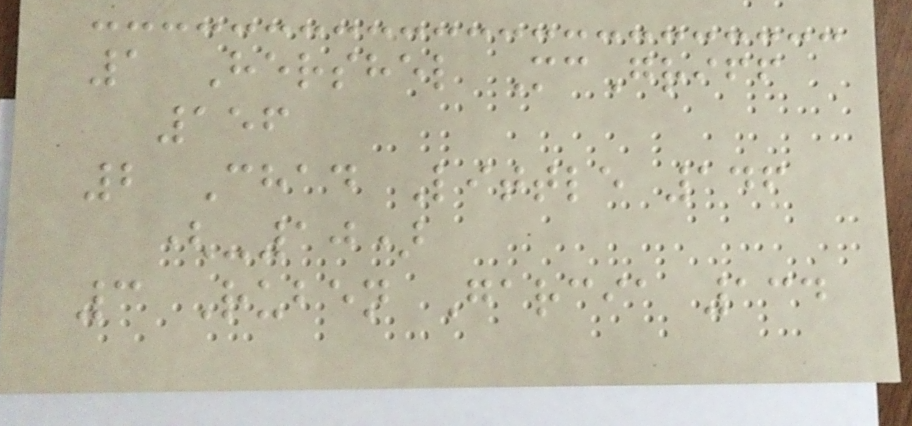1 Hershel McGriff
156
2 Chad Little 146
(-10)
3 Ruben Garcia 134
